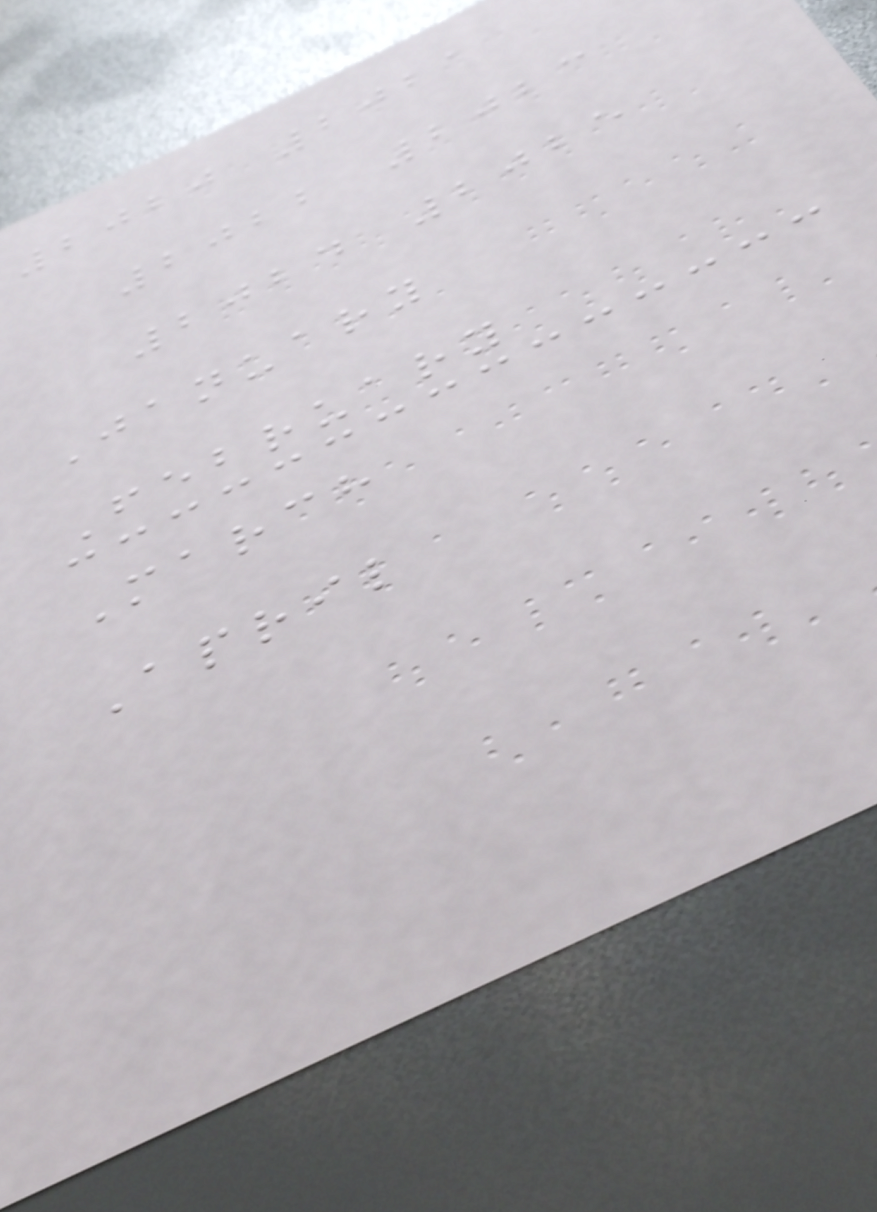2020 2021
2022 2023
2024 2025
January
February
March
April
